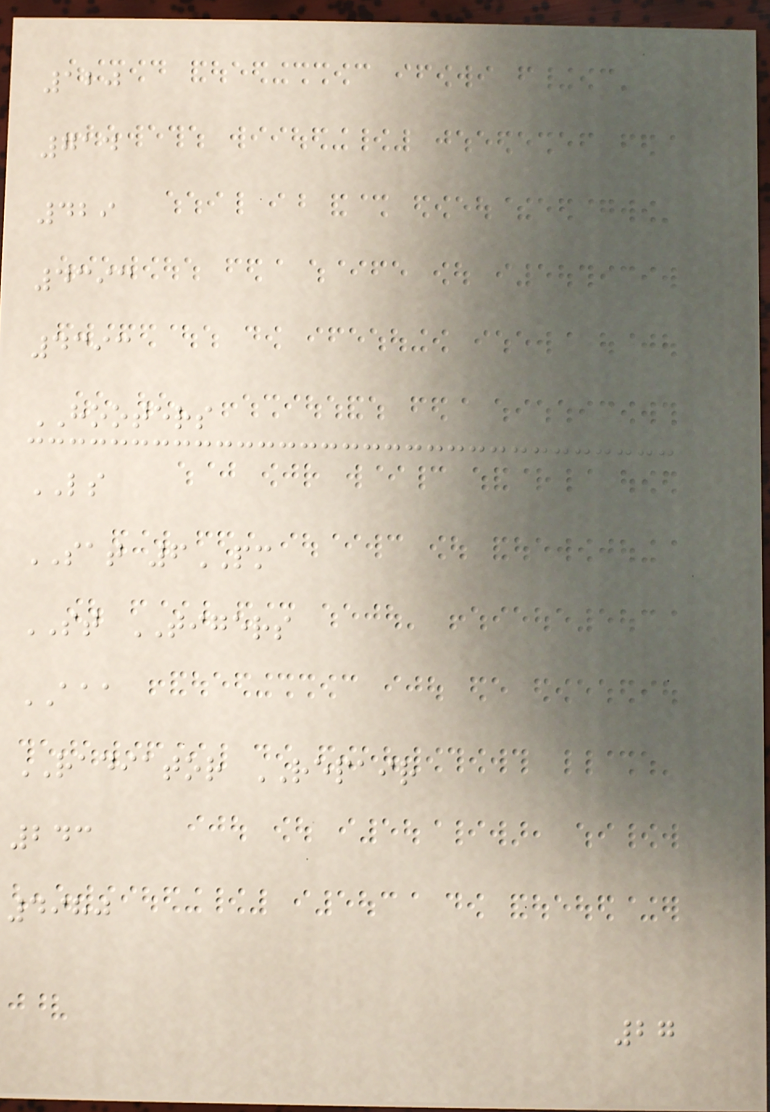120
714
429
4393
4393
HOOTERS
LS
SAT 6PM
ST TIGERS
AAA
RADIATOR REPAIR
243
4980
27
